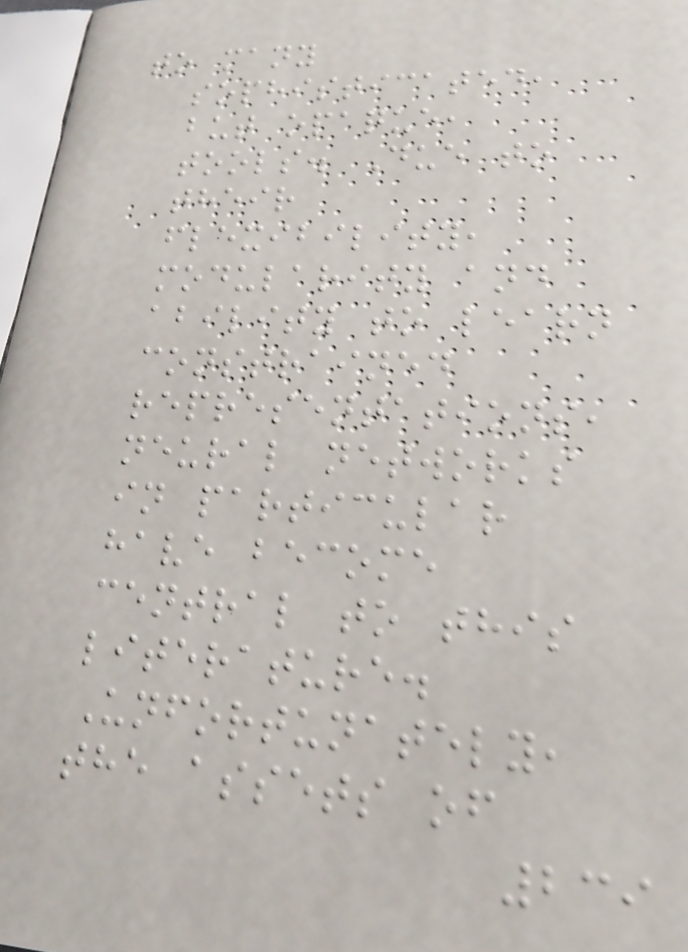to many
sophisticated,
but opaque,
tools. Due to
their
flexibility,
modularity and
ability to learn
constrained
representations,
neural networks
in particular
have become
central to this
literature.
Unfortunately,
the assets of
239
